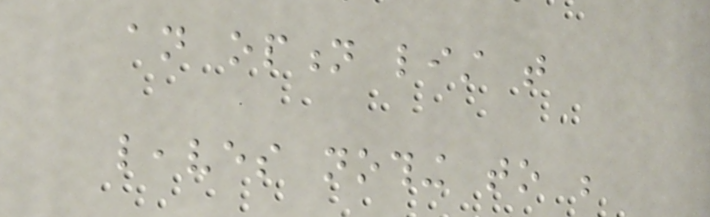an option list that
leaves nothing to be
